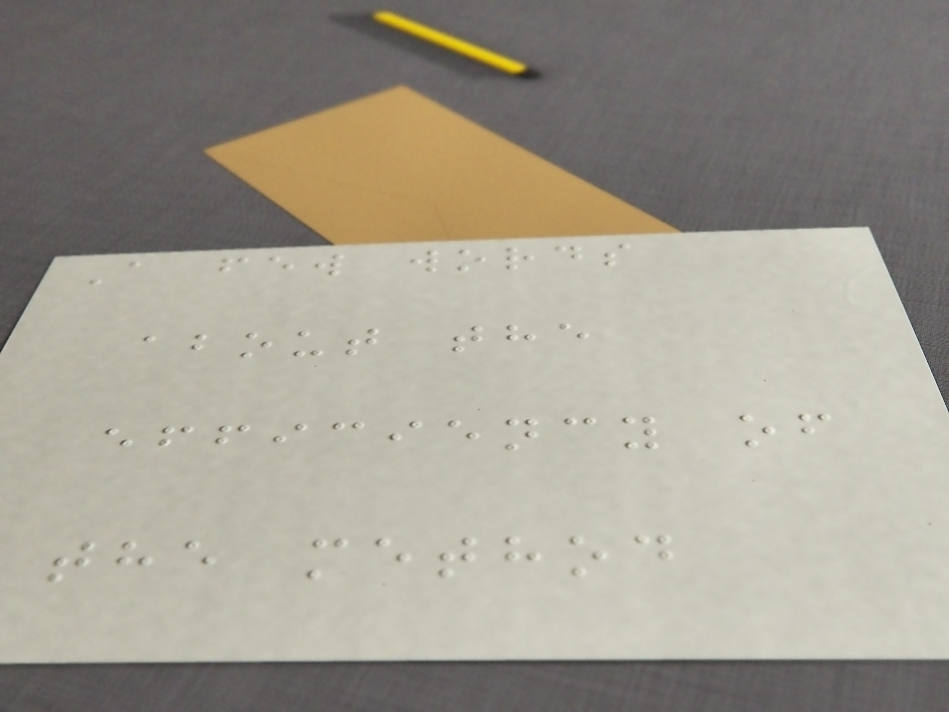A few words
about the
efficiency of
the method
